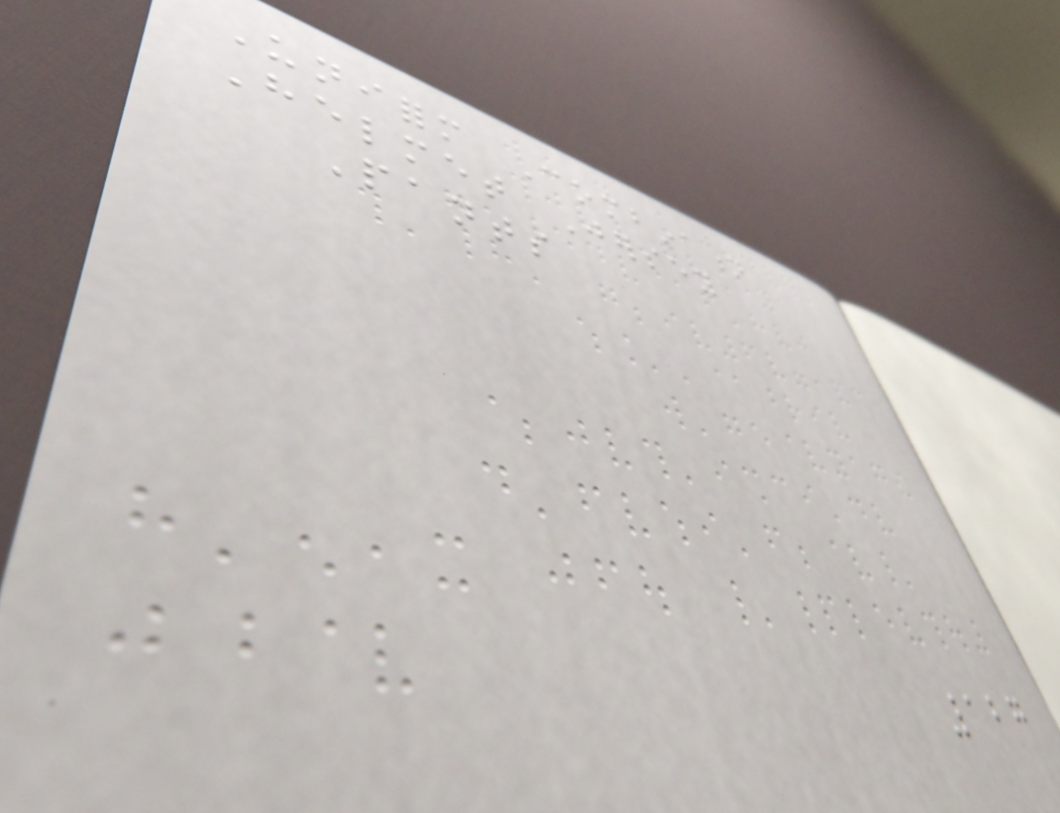Uniform Combination
Helmet Jersey
Pants
127
